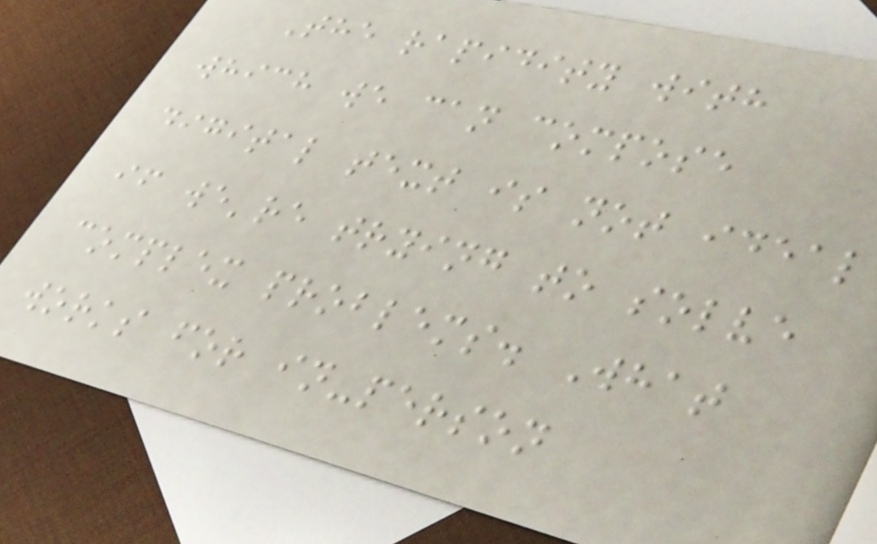The rapidity with
which we can compose
digital text is not ideal
if we're trying to solve
complex problems. What
works for in-person
